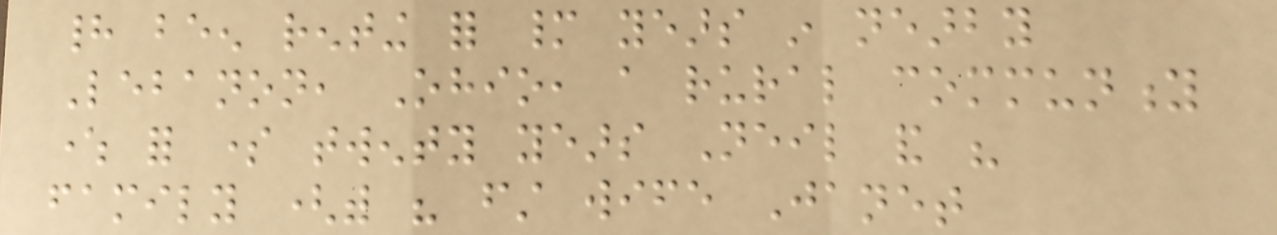had been renting for many years in nearby
Lebanon, Ohio, a rural community
where for some twenty years Neil and his
family (with his first wife Janet
